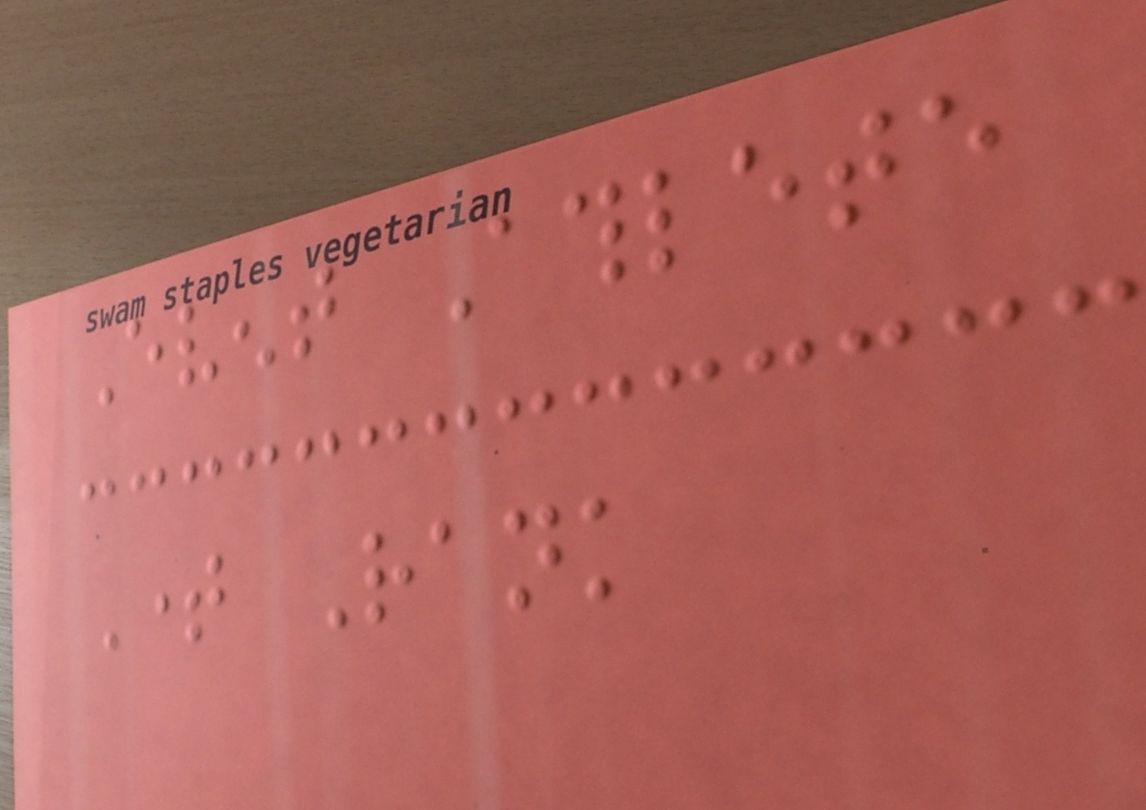Event Athlete
Time Rank
